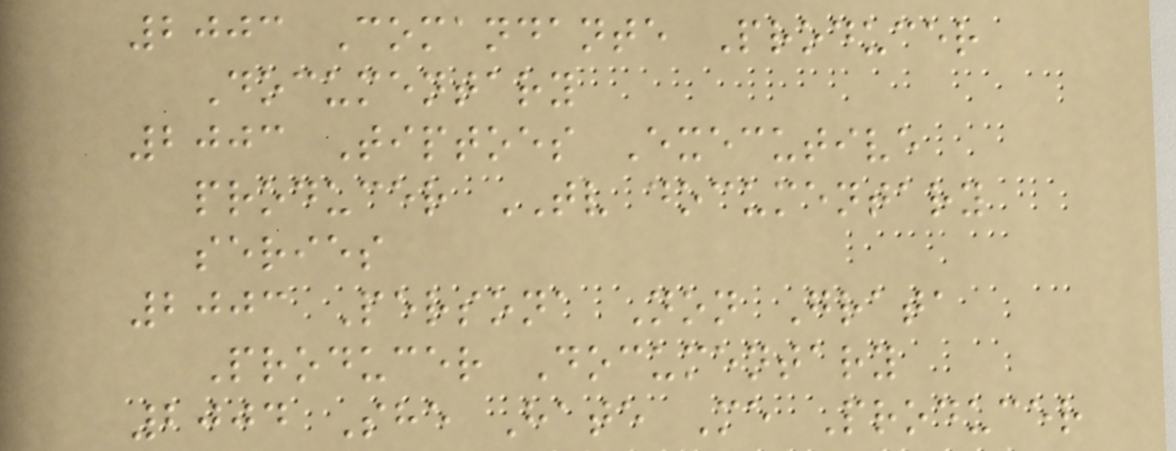2003 Comandante Producer
Documentary
2003 Tiptoes Executive
producer TV documentary
series
2003 Persona Non Grata
Producer Documentary
2004 She Hate Me Producer
